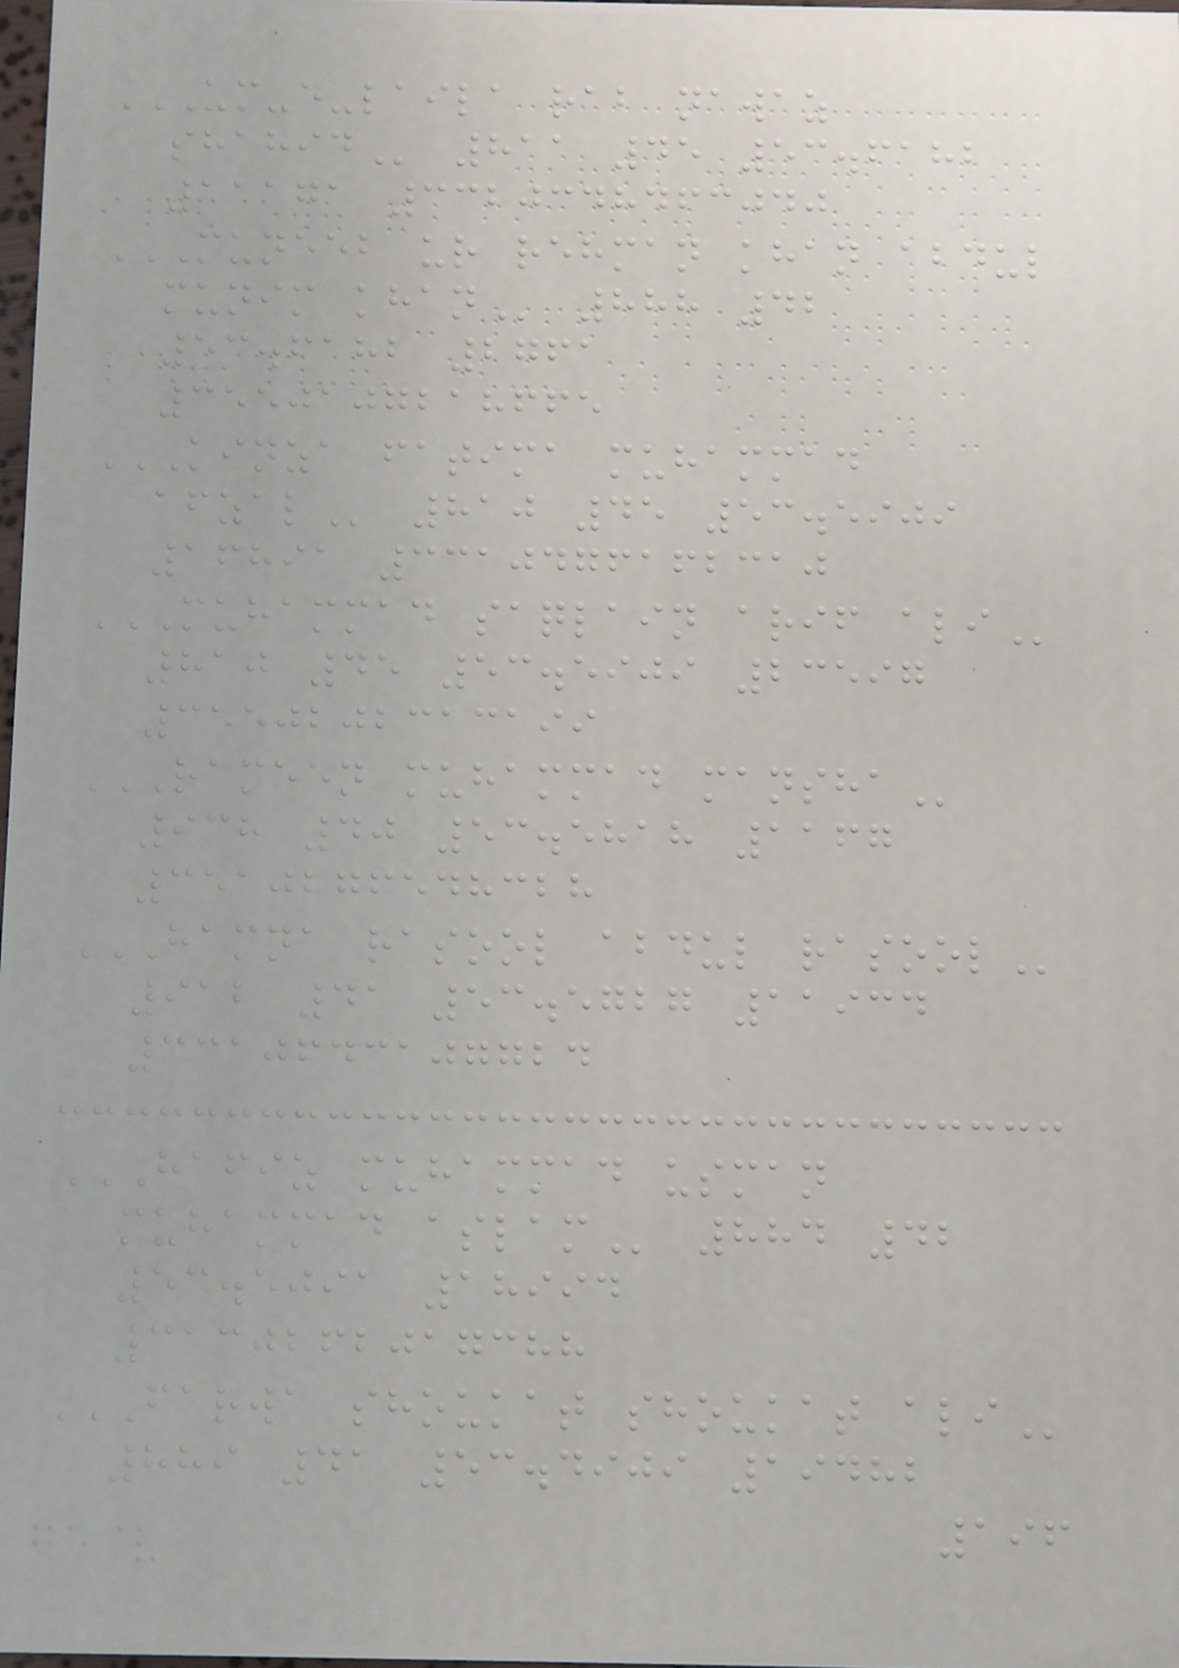UM-E-LAILA RAB NAWAZ
SHAHID 811 45 53.6182
11171 3320348463040
MUNEEB UR REHMAN KHAN ABDUL
MUNIM KHAN 888 42
53.6182 2761
3550107218665
KINZA FATIMA MUHAMMAD
AFZAL 810 45 53.5909
16891 3310476162310
MUHAMMAD SAQLAIN ARIF ALI
810 45 53.5909 23597
3550202313199
RAMEEN MUHAMMAD MANSHA
938 40 53.5818 1167
3510276548328
HAMNA RASOOL ABDUL RASOOL
912 41 53.5727 11934
3310643107724
HAFIZ MUHAMMAD USMAN
MUHAMMAD ASLAM 884 42
53.5091 18994
3130262017388
FARWA SHOUKAT SHOUKAT ALI
889 41 53.4909 19482
196
